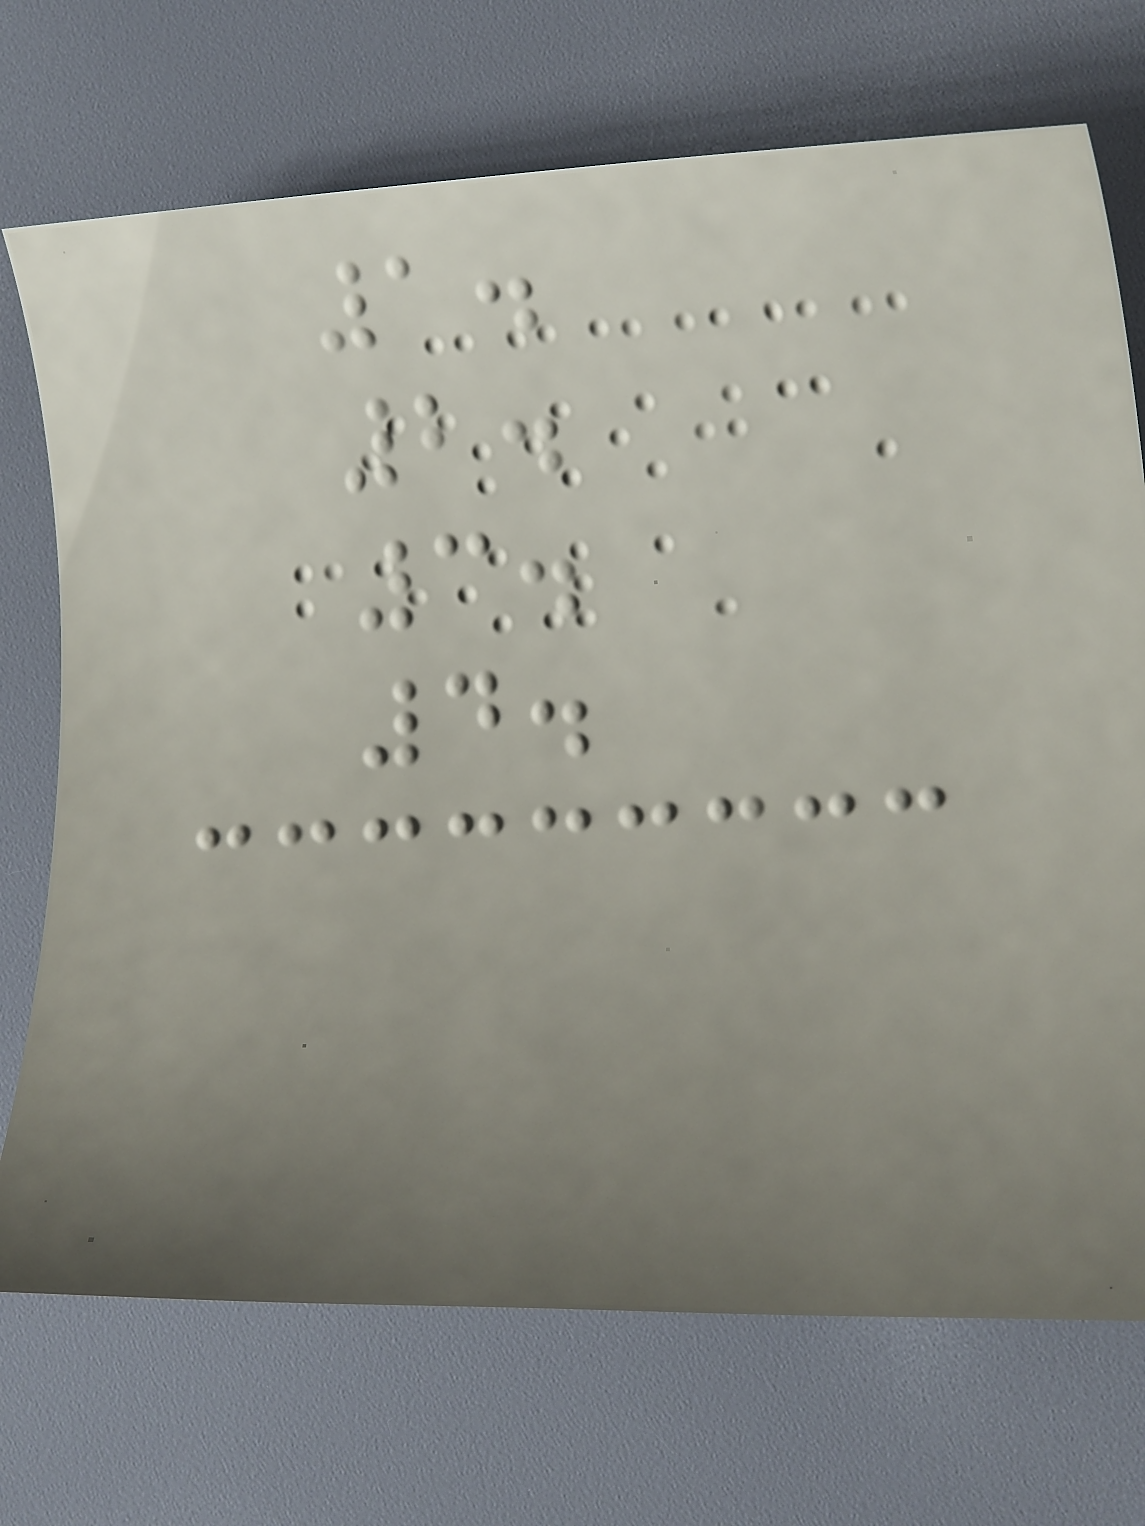1.
2.
3.
4.
